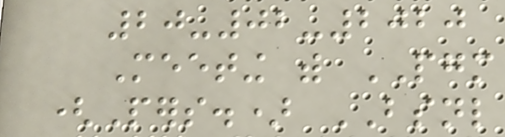20-02-2020
Meeting with PGM
(Pers.) BSNL
